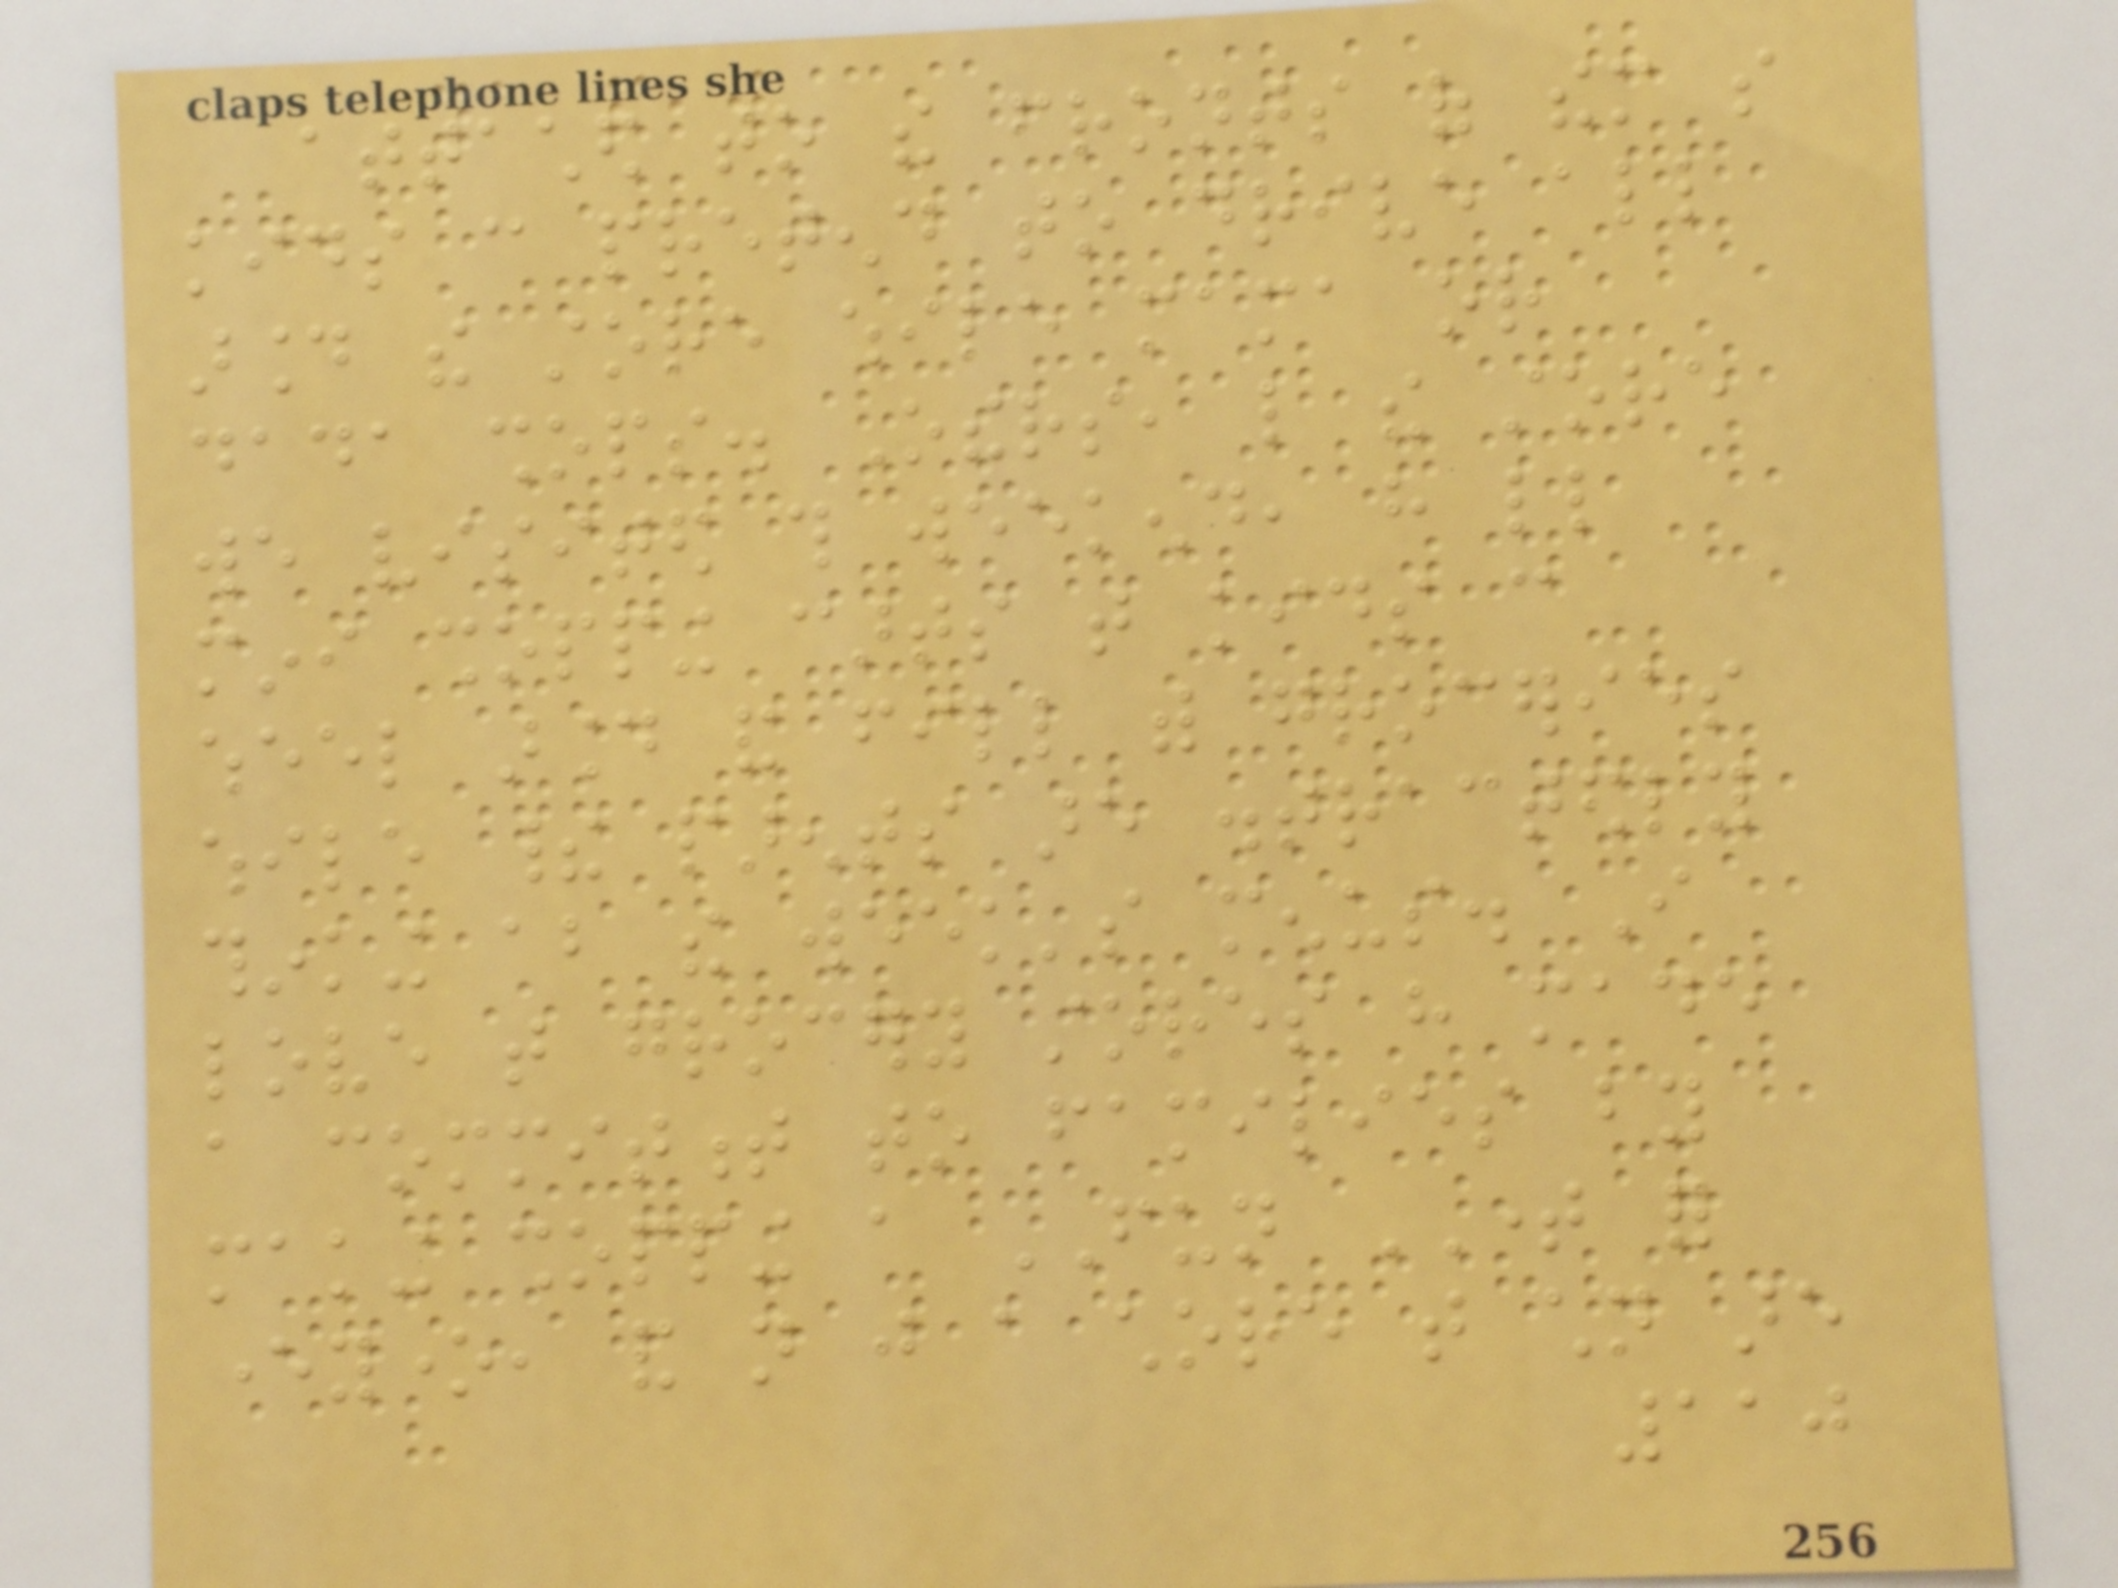attached to the fronts of them so
kids can pretend to drive all
around the store while mama or
dada shops. Others, like the store
we visited this weekend, have little
mini shopping carts that kids can
wheel around and fill with groceries
while their parents are distractedly
thinking about the week's menus. I
love that grocery stores have made
a commitment to families by
making shopping a FUN TIME for
everyone, and not just a chore that children are
110
